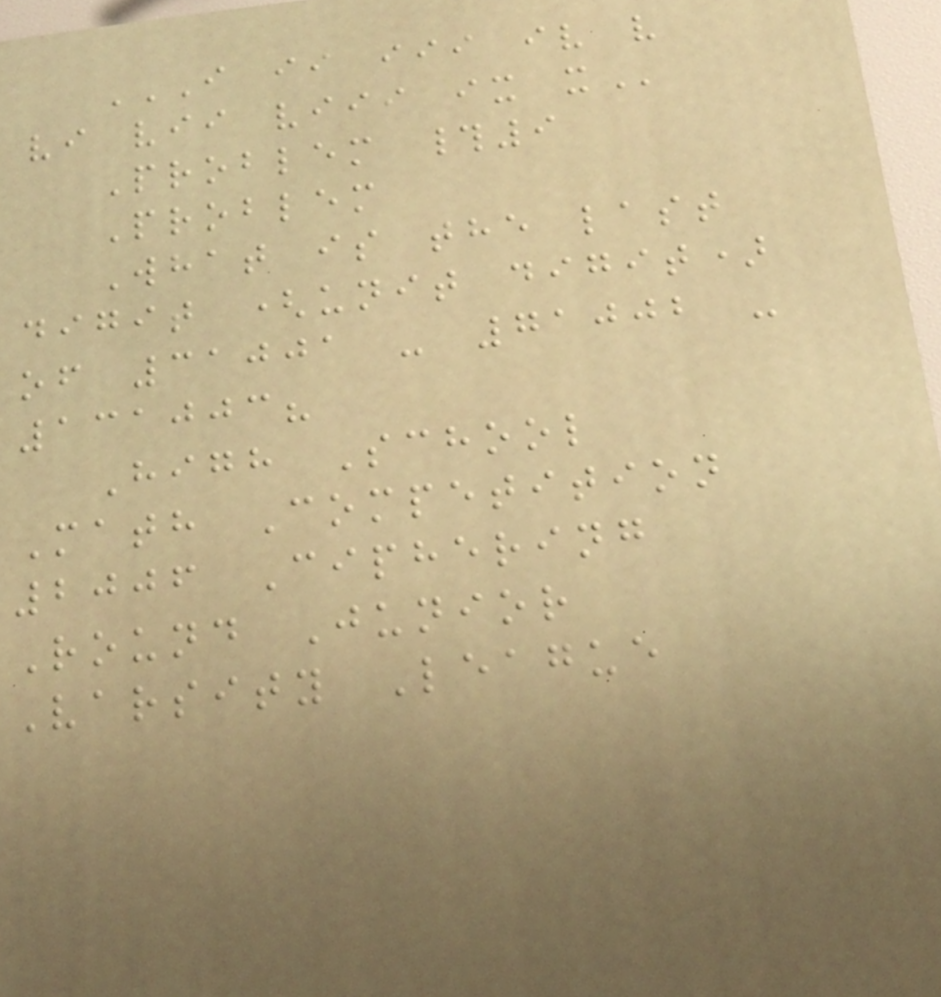I II III IV V
VI VII VIII IX X
Problem #9
Problem
What is the last
digit (unit digit)
of 31001 - 71002 -
131003?
High School
Math Competition
2006 Ciphering
Round Junior
Varsity League
